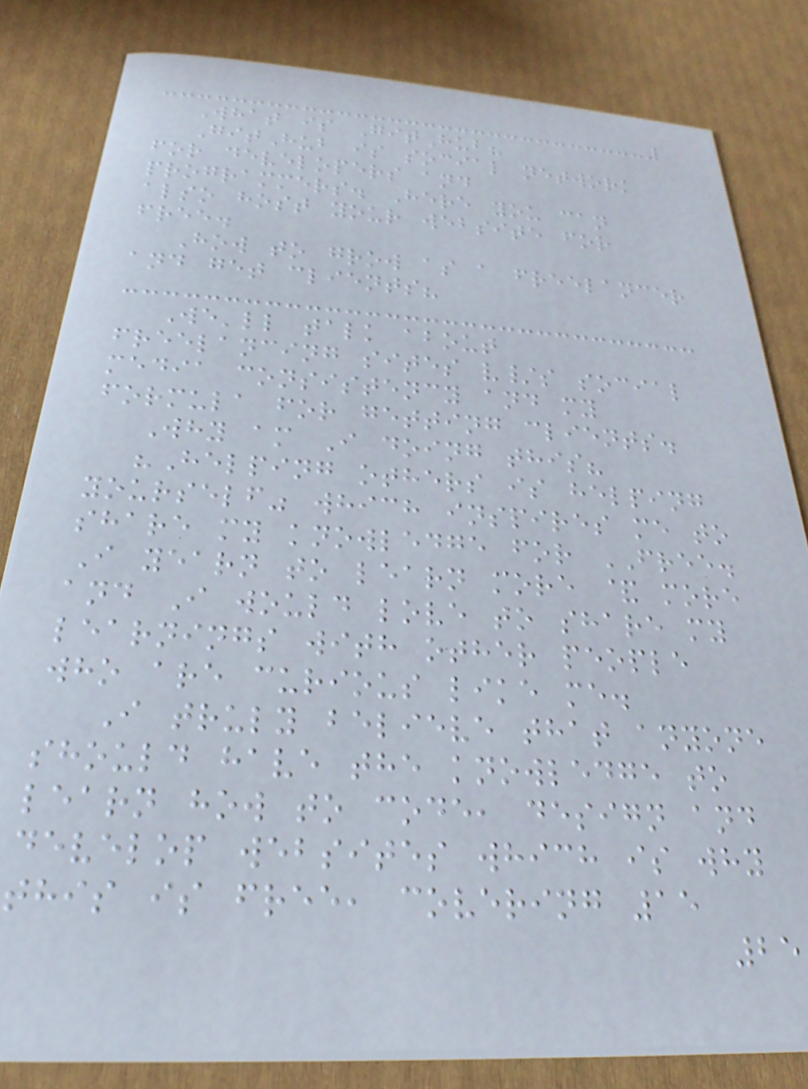What is GitHub?
GitHub is social network
for developers and
programmers. Here you can
also host your website for
free.
How to grow as a freelancer
and get clients?
We'll talk about
freelancing sites v/s social
media consistency and my
formula for getting clients.
Why am I doing this?
"Helping others is helping
yourself" which inspires me to
share my knowledge for FREE.
I yearn to learn more & more
and I would love to share my
learnings with other people
who are curious like me.
I truly believe that anyone
should have the knowledge to
learn how to code, design and
develop websites which is why
this is free, covering 15
25
